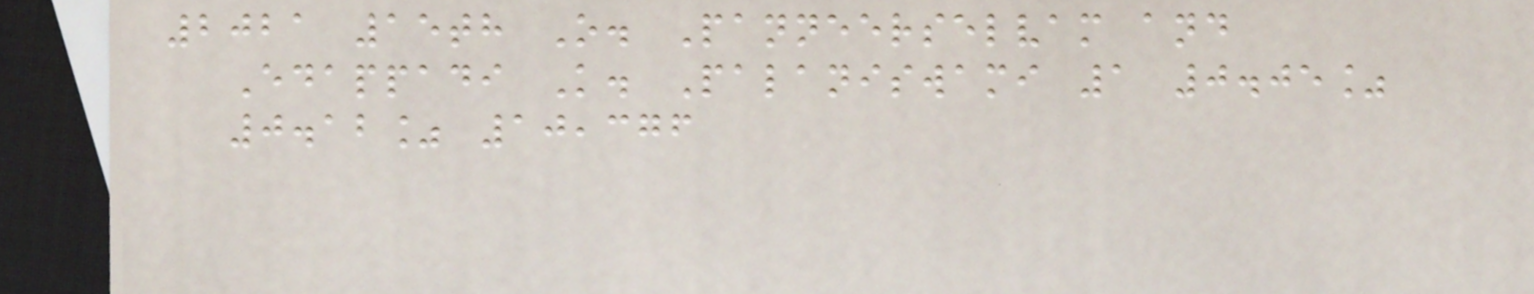2021 15th O. Panneerselvam and
Edappadi K. Palaniswami 1 0.05%
0.12% 10,376
